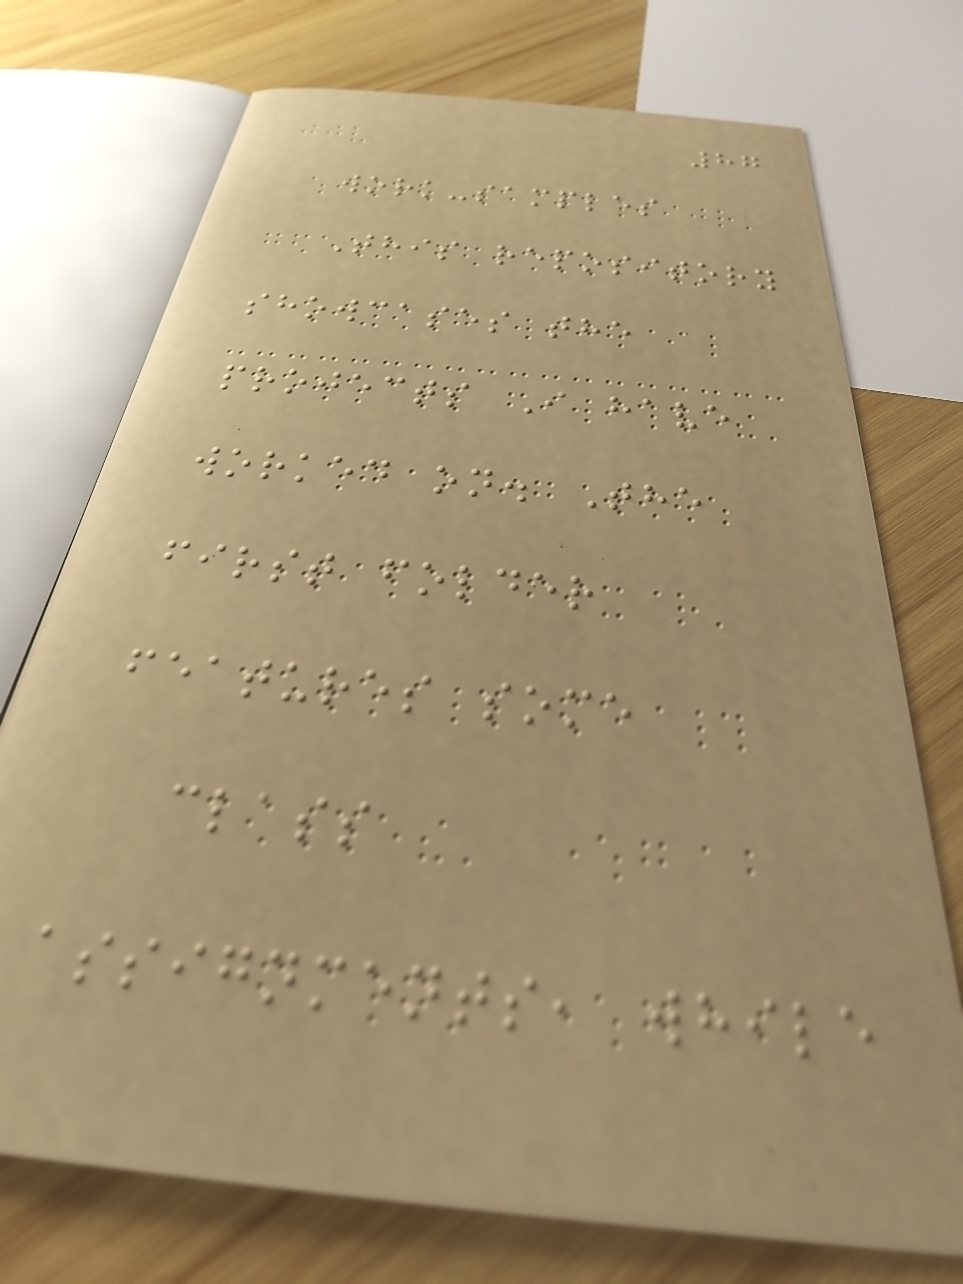87
work-samples
This repository
showcases the
projects I have
worked on. The
first folder
features some
class
assignments, while
